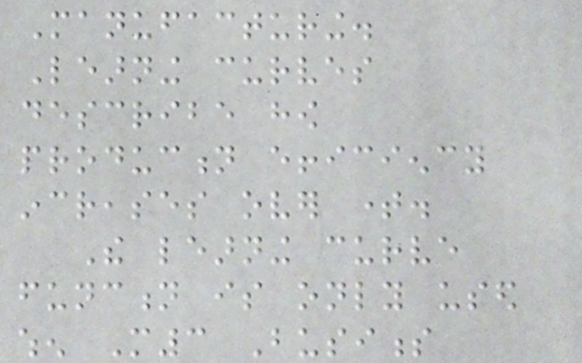Manufacturing.
Learning curves
describe how
production efficiency
increases over time.
The learning curve
function is only used
when M3 Business
